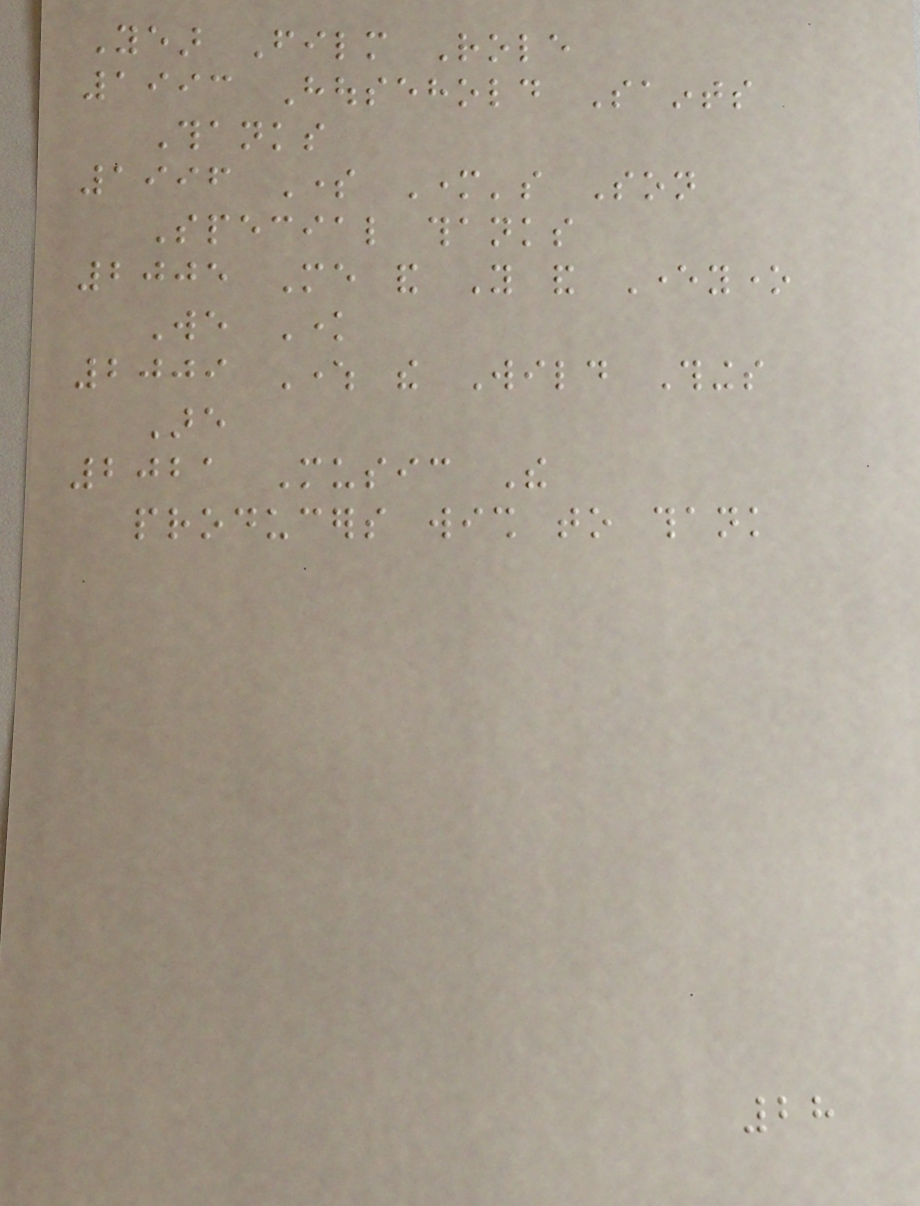Year Film Role
1993 Household Saints
Thanks
1996 Some Mother's Son
Special thanks
2005 Me and You and Everyone
We Know
2009 Where the Wild Things
Are
2021 Music The
producers wish to thank
28
